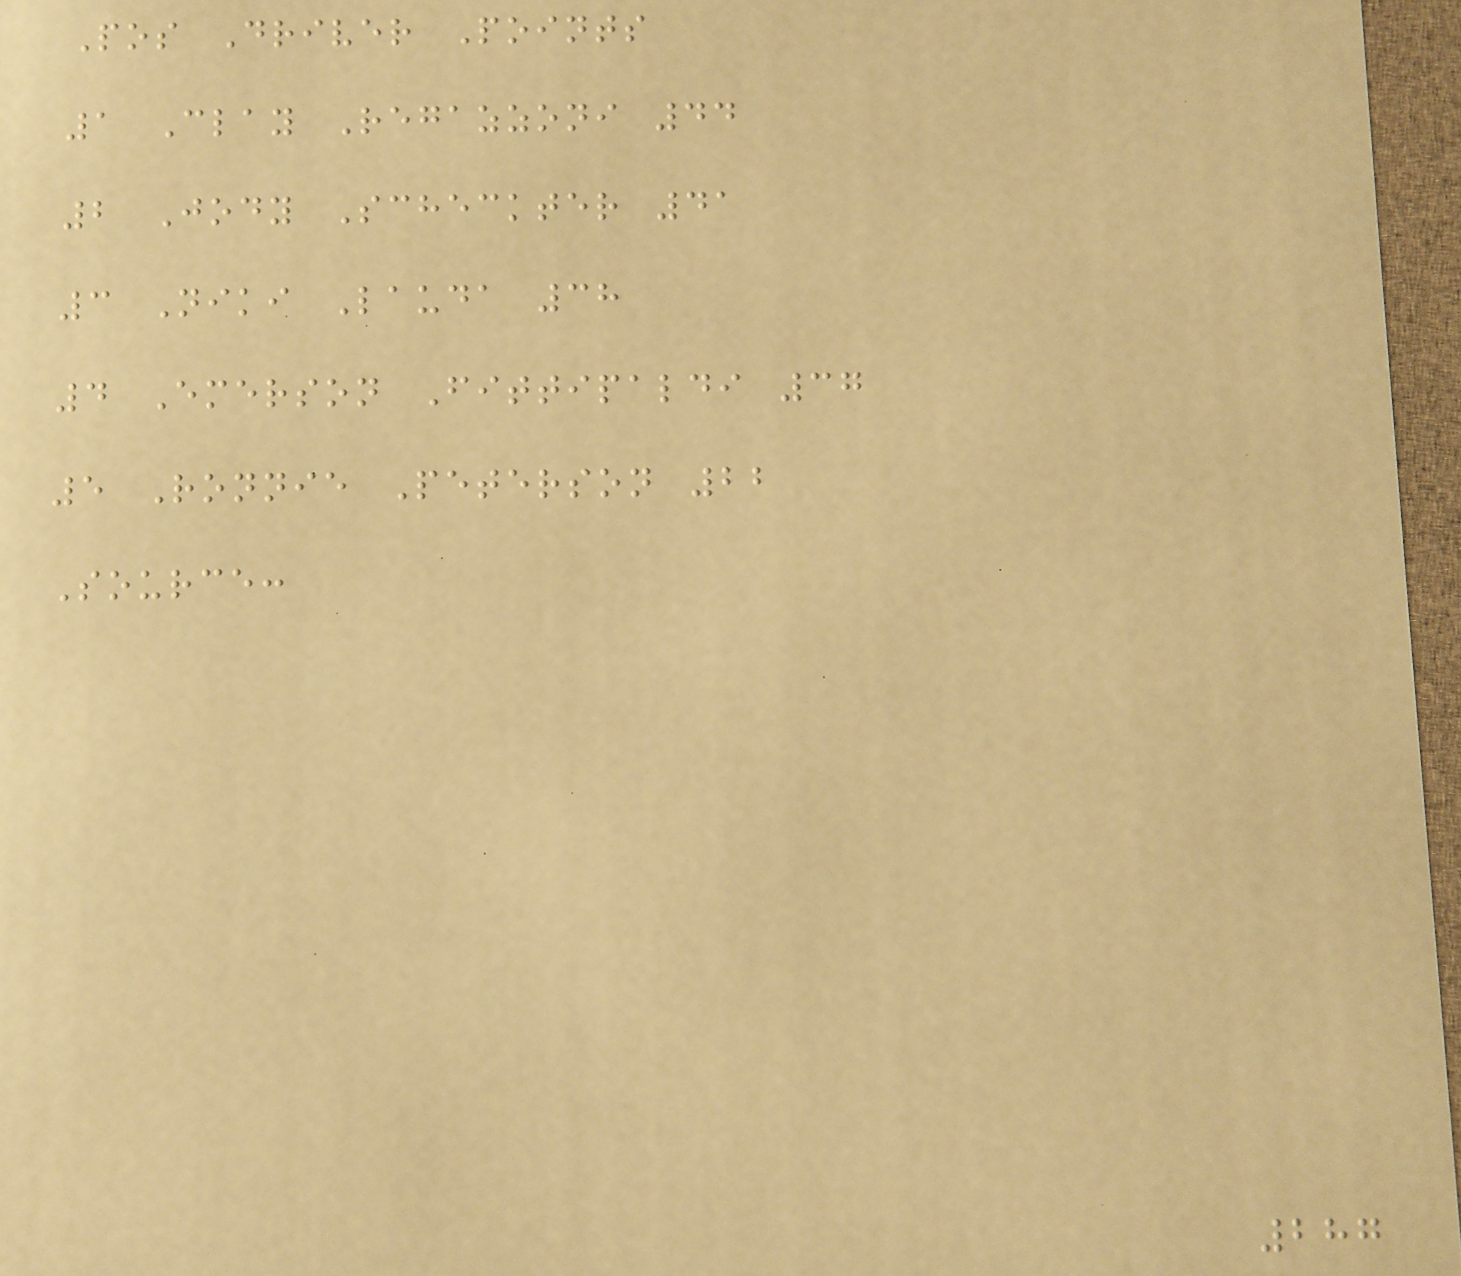Pos Driver Points
1 Clay Regazzoni 44
2 Jody Scheckter 41
3 Niki Lauda 38
4 Emerson Fittipaldi 37
5 Ronnie Peterson 22
Source:
287
